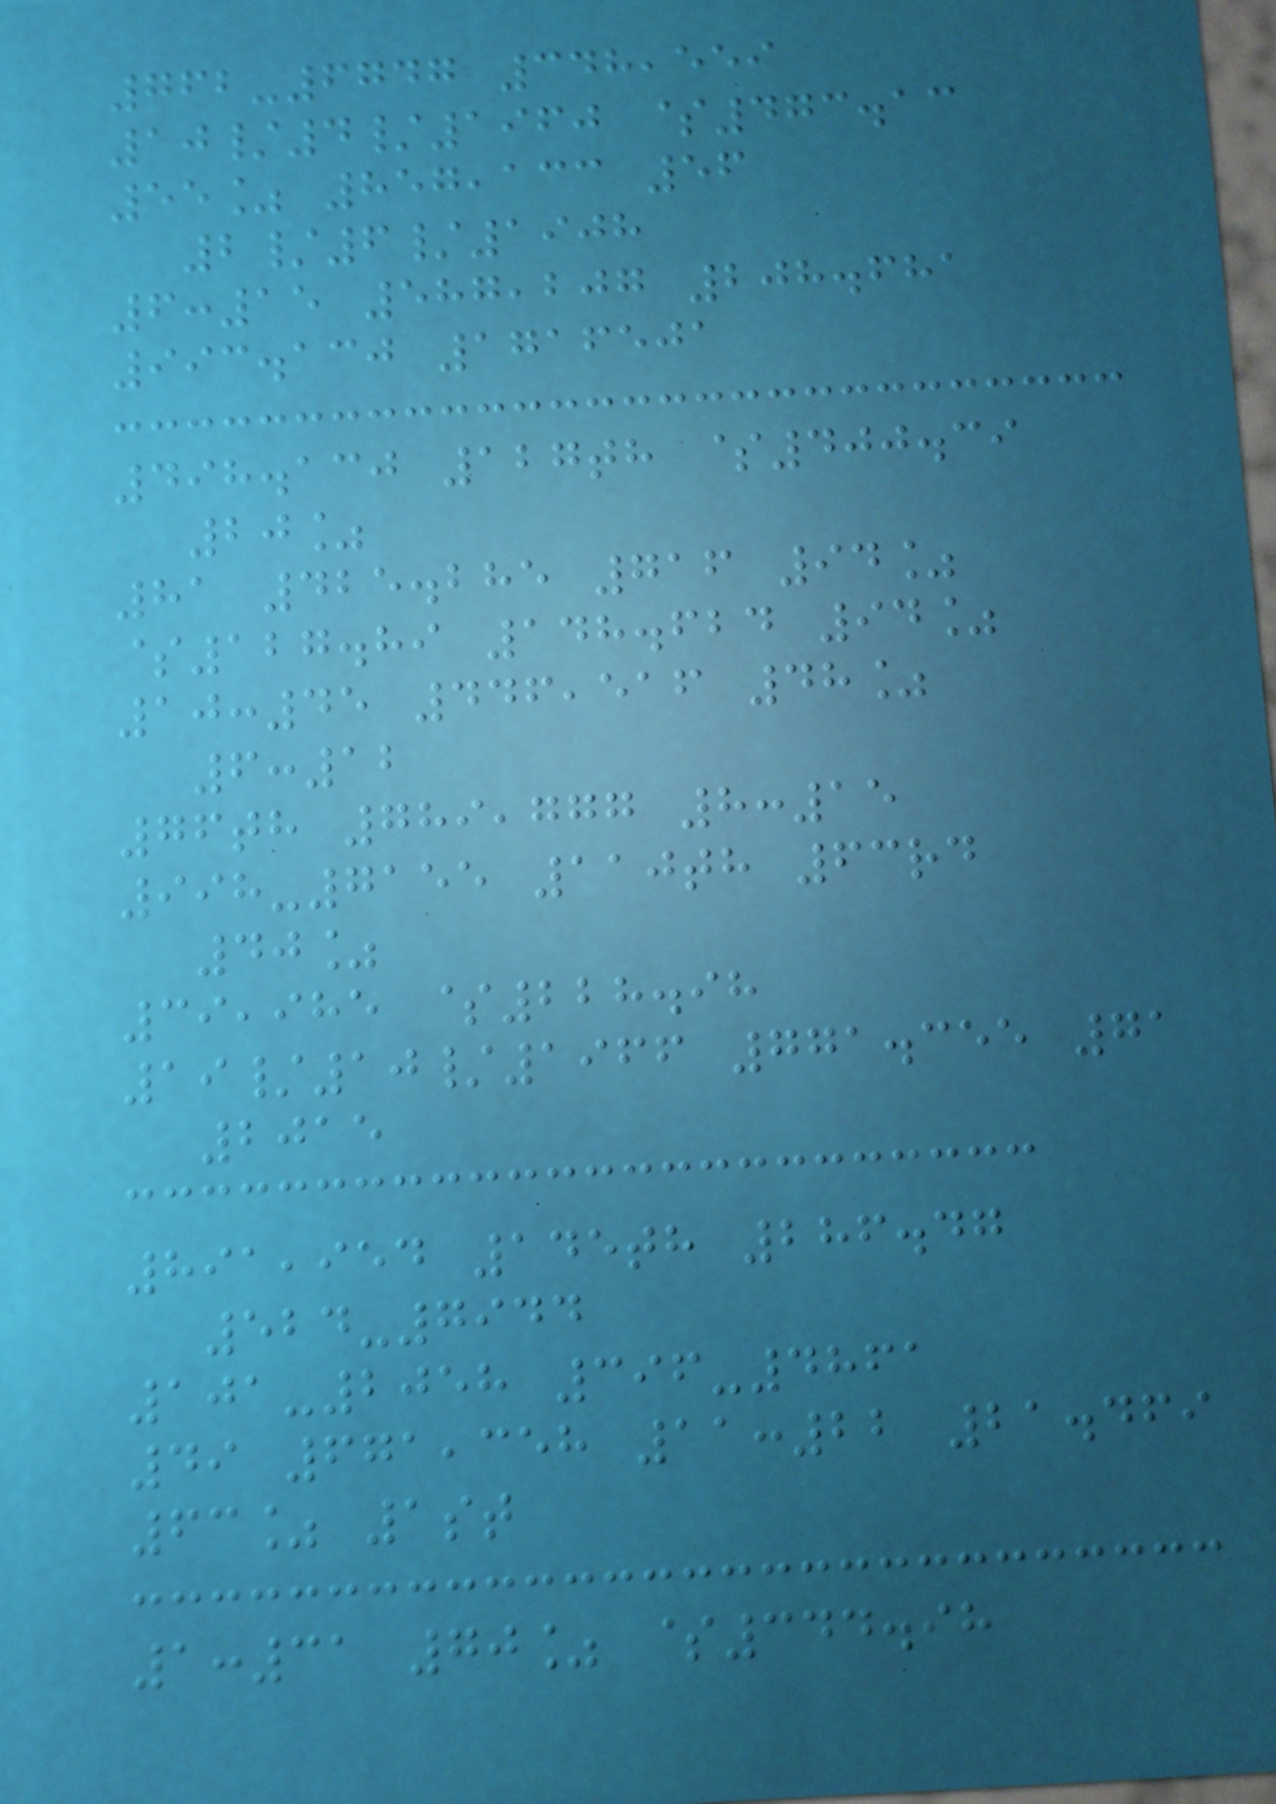762-6747 348,559
10/4/1960 $473.13
55% 857,133 56
2/6/1908
6:15 587,207 208.681
993.130 1716501
498.130 127th $400.39
20%
81 425.285 716 94%
$127.89 148.624 94%
10:45 446,516 48%
6:12
76th 789,777 8:15
998-7155 110th 63rd
40%
39,985 $228.98
19/10/1966 771.355 71
2015
891,954 145th 286.47
524-7944
101-2058 396-4861
49 671,358 11:22 21.469
63% 1st
1:31 70% $344.98
